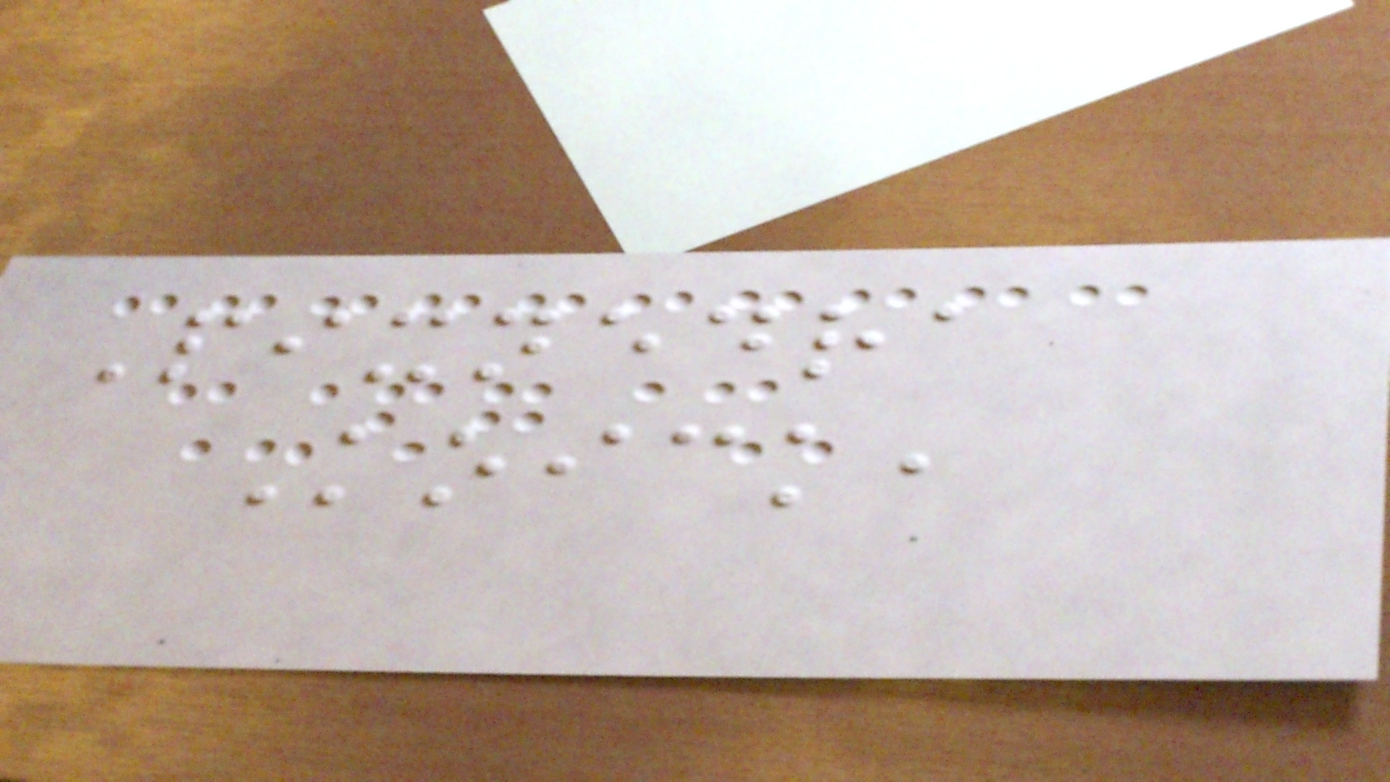Pixnedra
Koick,
